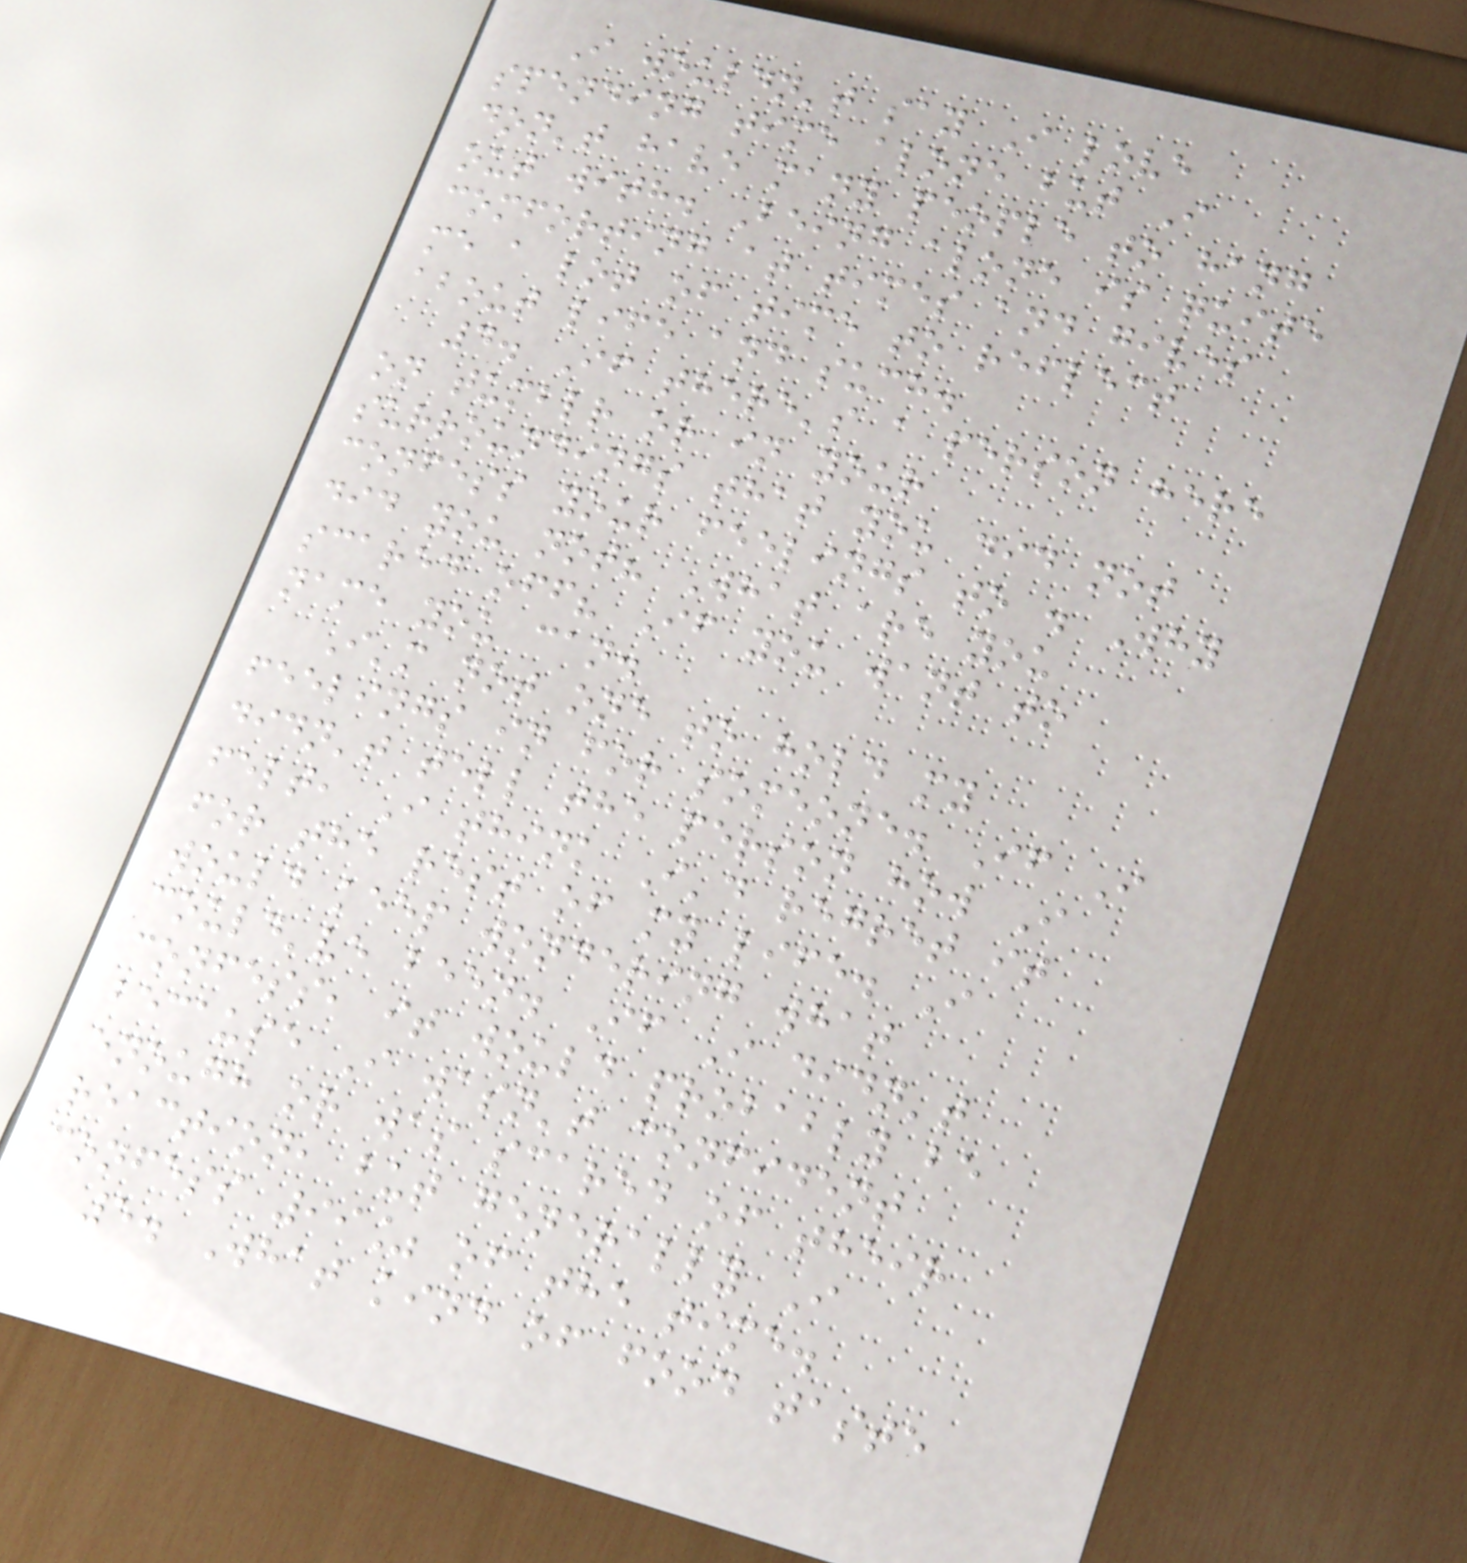I wouldn't say I love
spending time alone but I
don't have many people to hang
out with. Being alone is quite
comforting at times and gives
me a lot of time to reflect
about life and such.
4. If there's a person here
on tumblr or in your
surroundings that you did not
confess your feelings to . Why
did you not? What are you
scared off? If you want to
name you can.
I'm not one to hold my
feelings in for someone. If I
didn't tell the person how I
felt, I think I'd regret it
for the rest of my life. I
would keep wondering what
could've been. If I didn't
confess, it would probably be
because I wasn't confident
enough or was scared of their
reaction, but generally I
confess 99% of the time.
5. What kind of food taste
